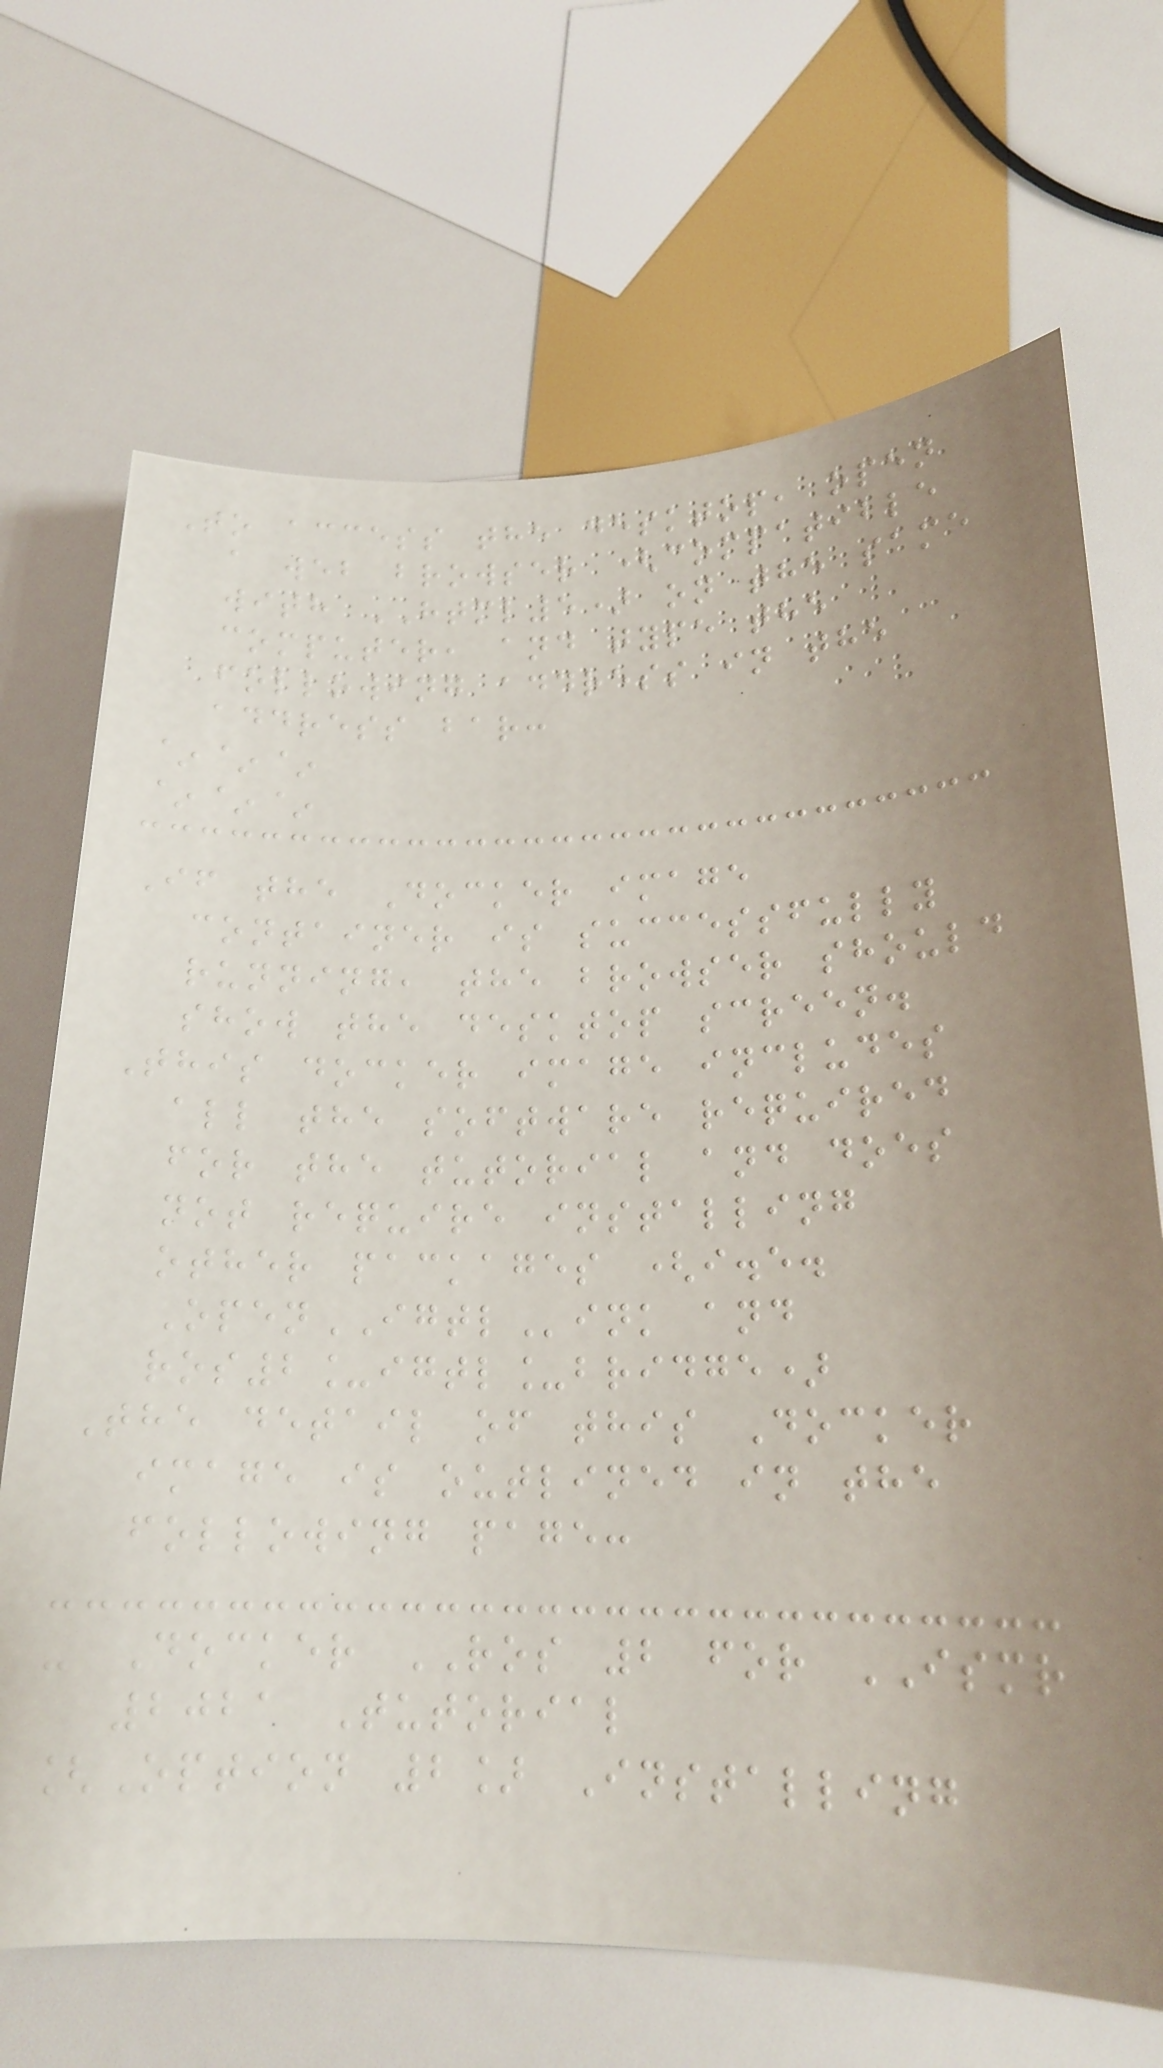To access the desktop, open
a web browser (compatible
with HTML5) on the same
computer, and type the
following address in the
address bar:
~~~
~~~
If the Docker image
container is successfully
running, the browser should
show the desktop screen.
This docker image includes
all the software required
for the tutorial and does
not require installing
other packages (i.e.
OpenIGTLink and
ros2_igtl_bridge)
The detail of this Docker
image is outlined in the
following page:
- Docker ROS 2 for ISMR
2021 Tutorial
[Option 2] Installing
